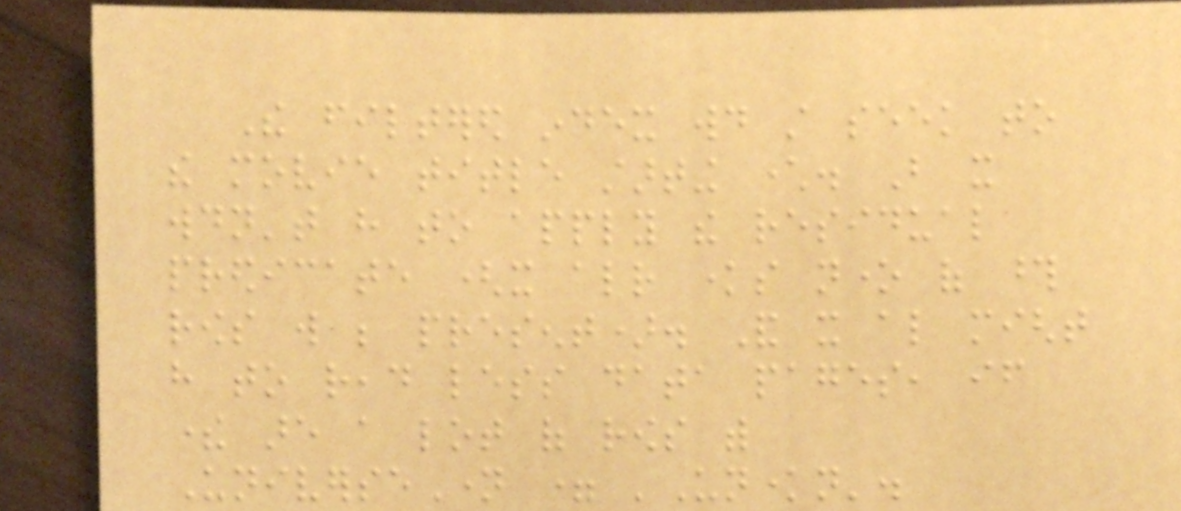The filtered index would still seek to
the movie title starting character. But it
wouldn't have to apply the residual
predicate (it already knows none of those
rows will be present). And it also might
have to read less data pages, if
there are a lot of rows with
UniverseName = 'Unknown'.
